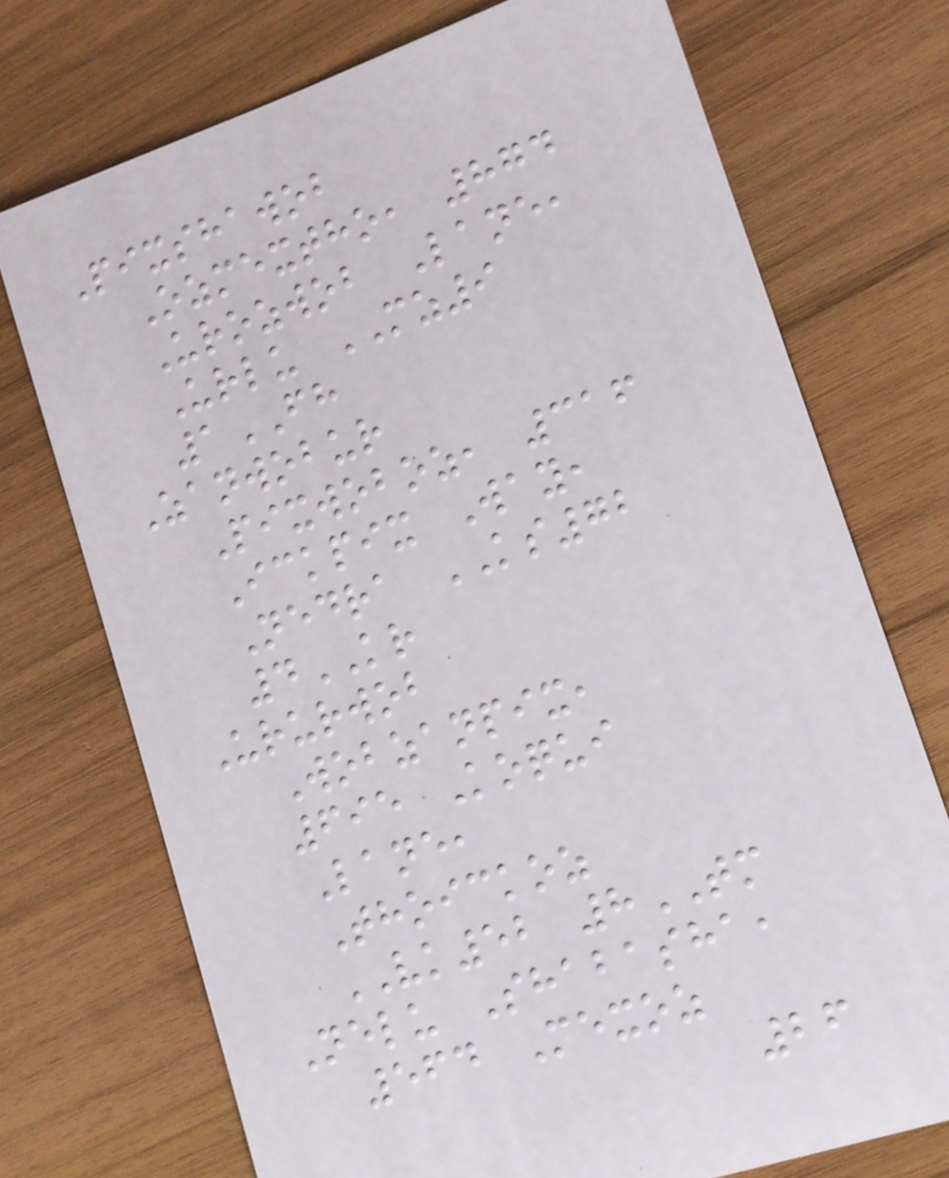Pixshawob
Ozmextho, 874
Urozwob Lane,
Urlu MZ9
1FH
Zanwobur
Pixwoboz, 316
Ickpix Way,
Nedra KS72
4KR
Ururwob
Wobzanpix,
695 Koqui
Lane,
Thoickoz
VK52 8TM
Nelu Shabasha,
564 Mexoz
26
